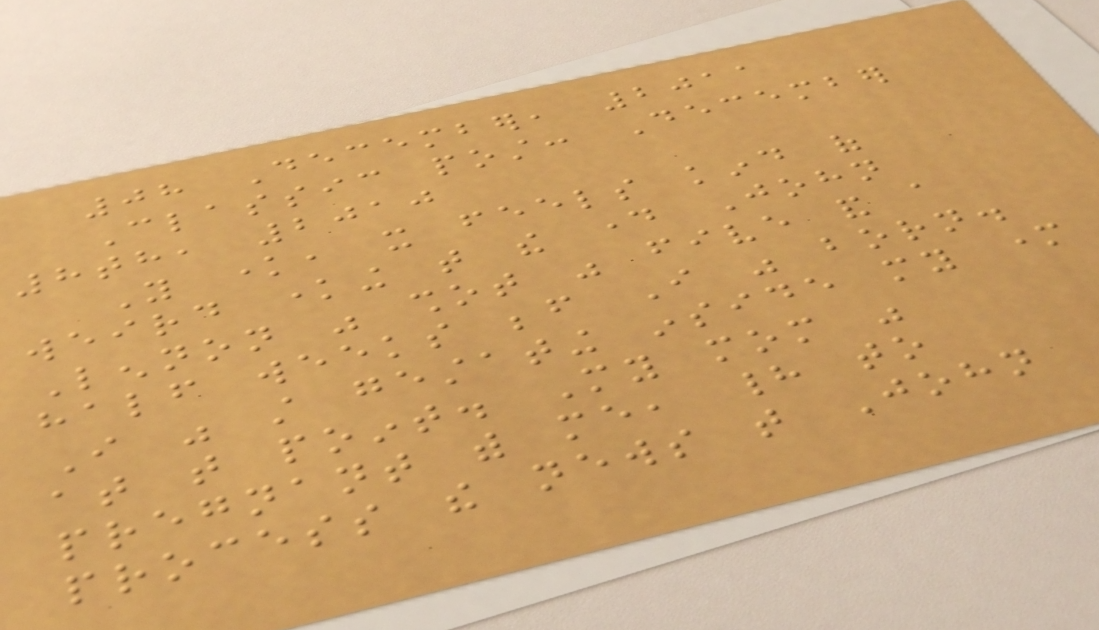08 December, 2011
Classic post: December
8th, 2010
You know, it feels kind of
weird knowing that the day John
Lennon was shot was five and a
half weeks before I was born.
I was still gestating inside my mother
at that point. My mom was
pregnant with me, had to
process the news that John
